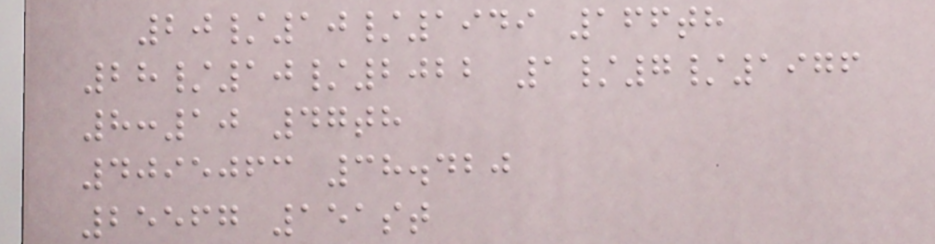20/10/1949 166th
28/10/2022 1/7/1976
8:10 47th
4095063 38.420
25567 151st
